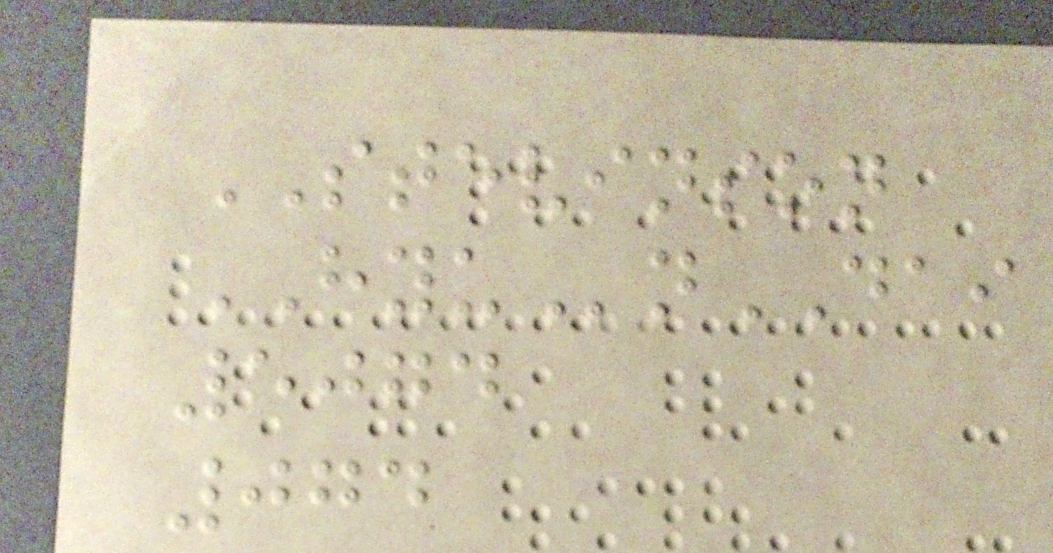STEVINSON
HYUnDAI
5074
074
